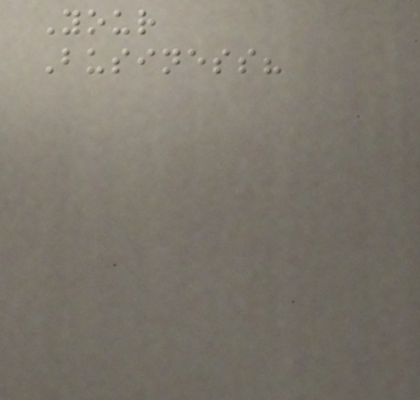Your
Business?
